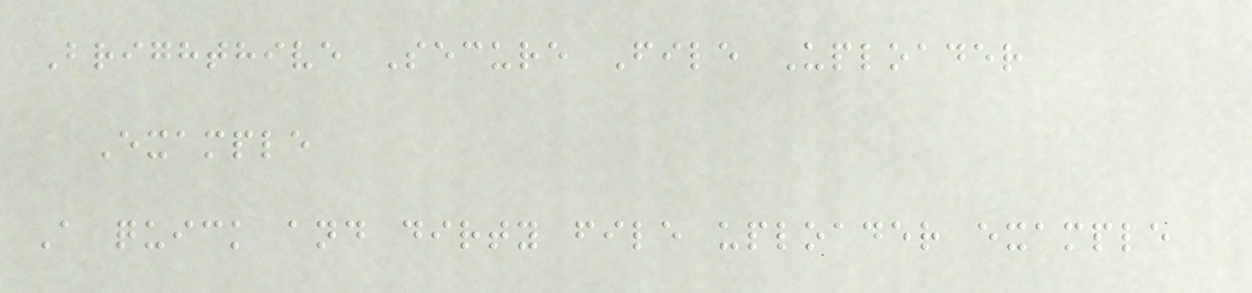Brighthive Secure File Uploader
Example
A quick and dirty file uploader example
